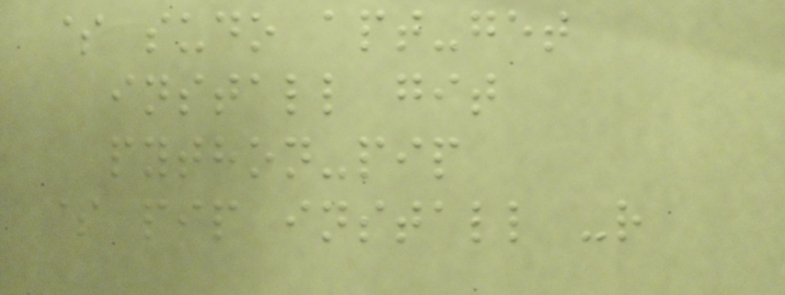$ sudo apt-get
install git
python-pip
$ pip install -r
